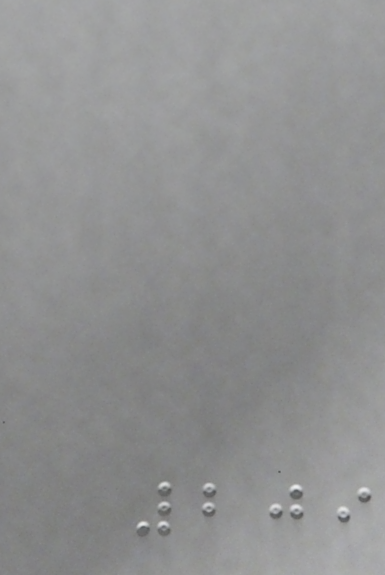209
